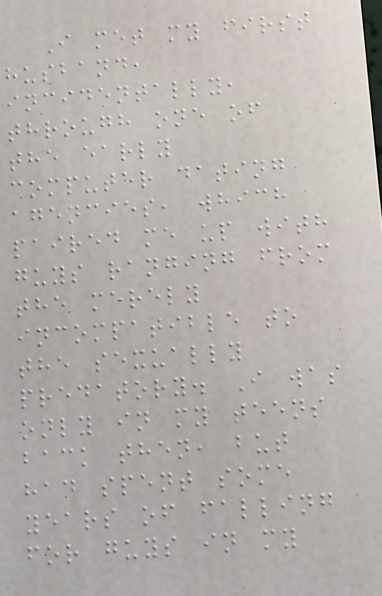I met my first
husband,
incidentally,
through one of
the early
computer dating
agencies, which
paired me up with
guys ranging from
the merely
incompatible to
the sexually
predatory. I was
only in my teens
back then, but
had spent some
years of falling
for guys in my
